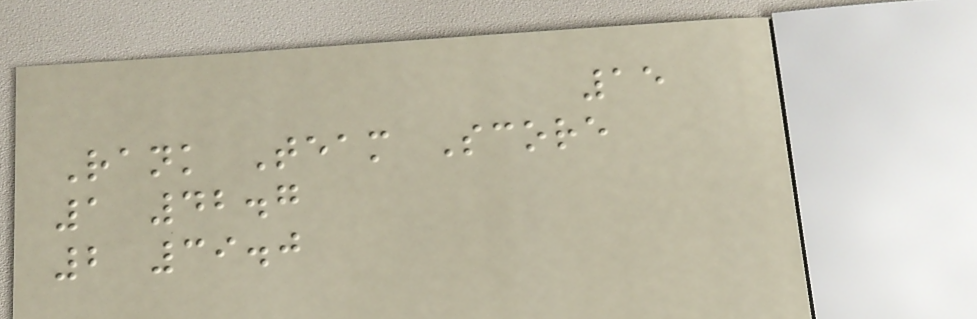15
Rank Team Score
1 42.7
2 39.0
